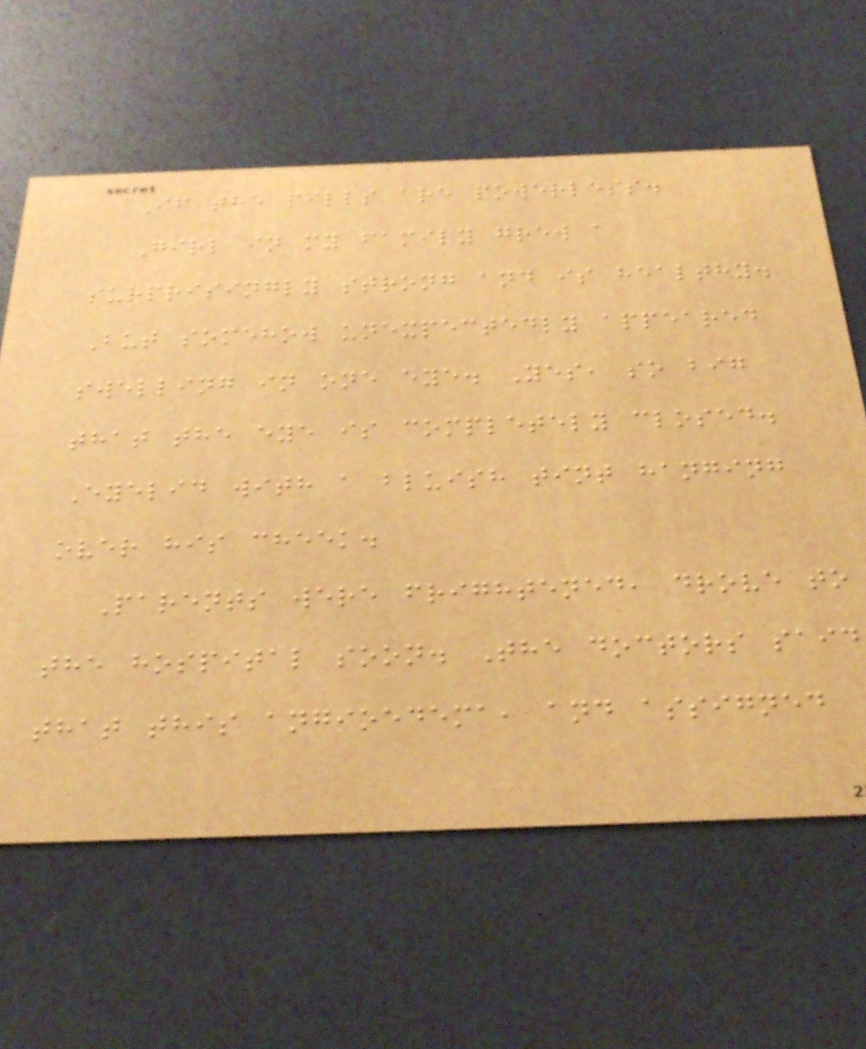If the pills are powerless.
Girl in my family grew a
surprisingly strong and is healthy.
But somehow unexpectedly appeared
swelling in one eye. Yes, so big
that the eye is completely closed.
Eyelid with a bluish tint hanging
over his cheek.
Parents were frightened, drove to
the hospital soon. The doctors said
that this angioedema, and assigned
